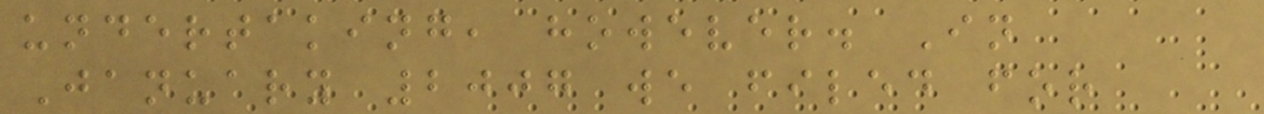undertaking, however. In
January 2007 we filed for
